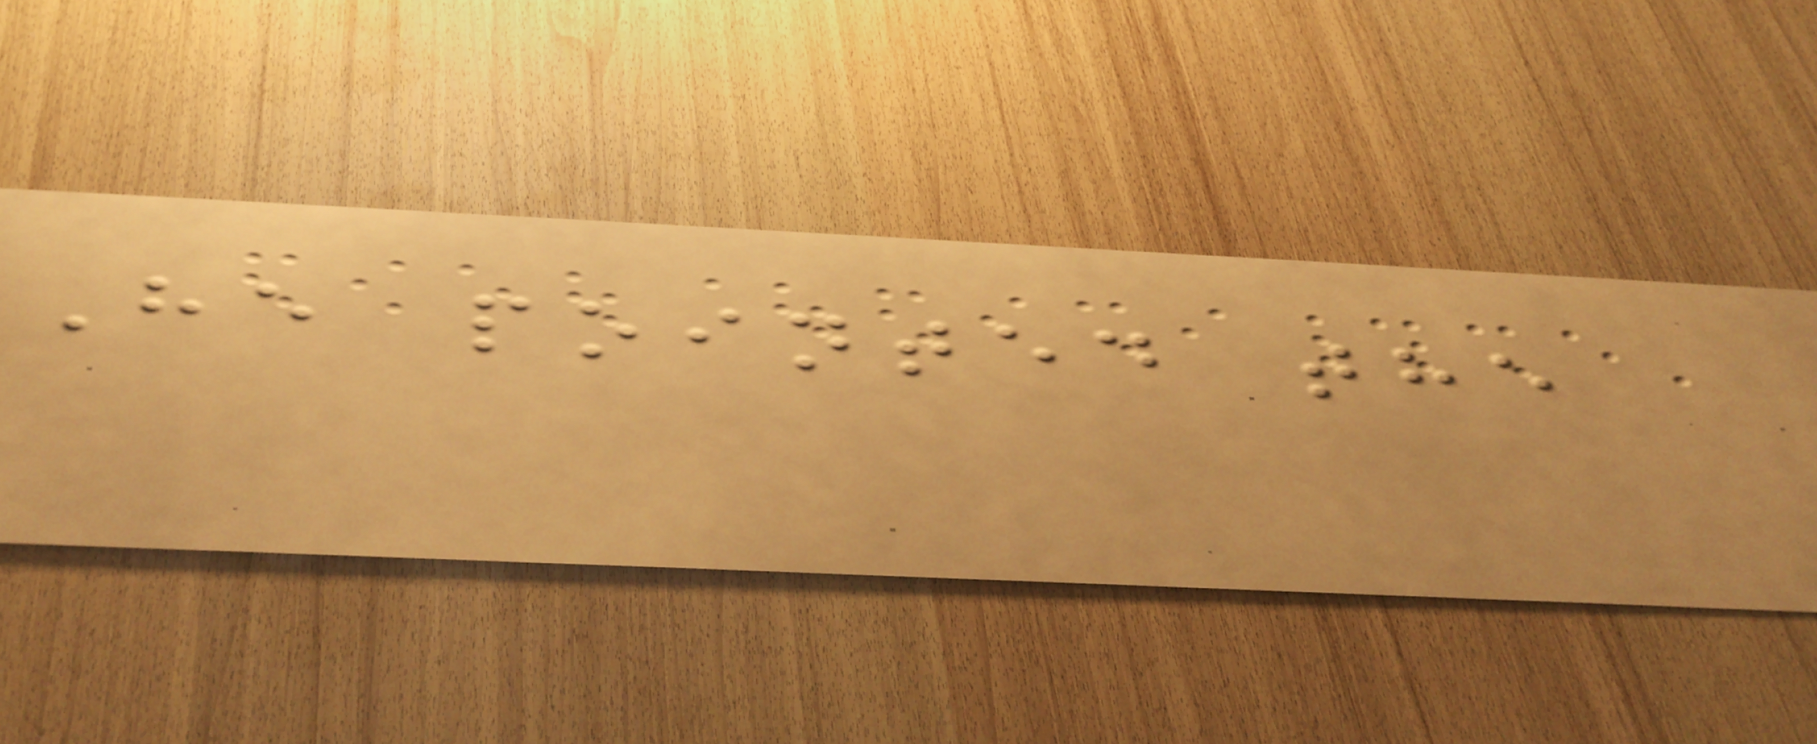He pointed the
